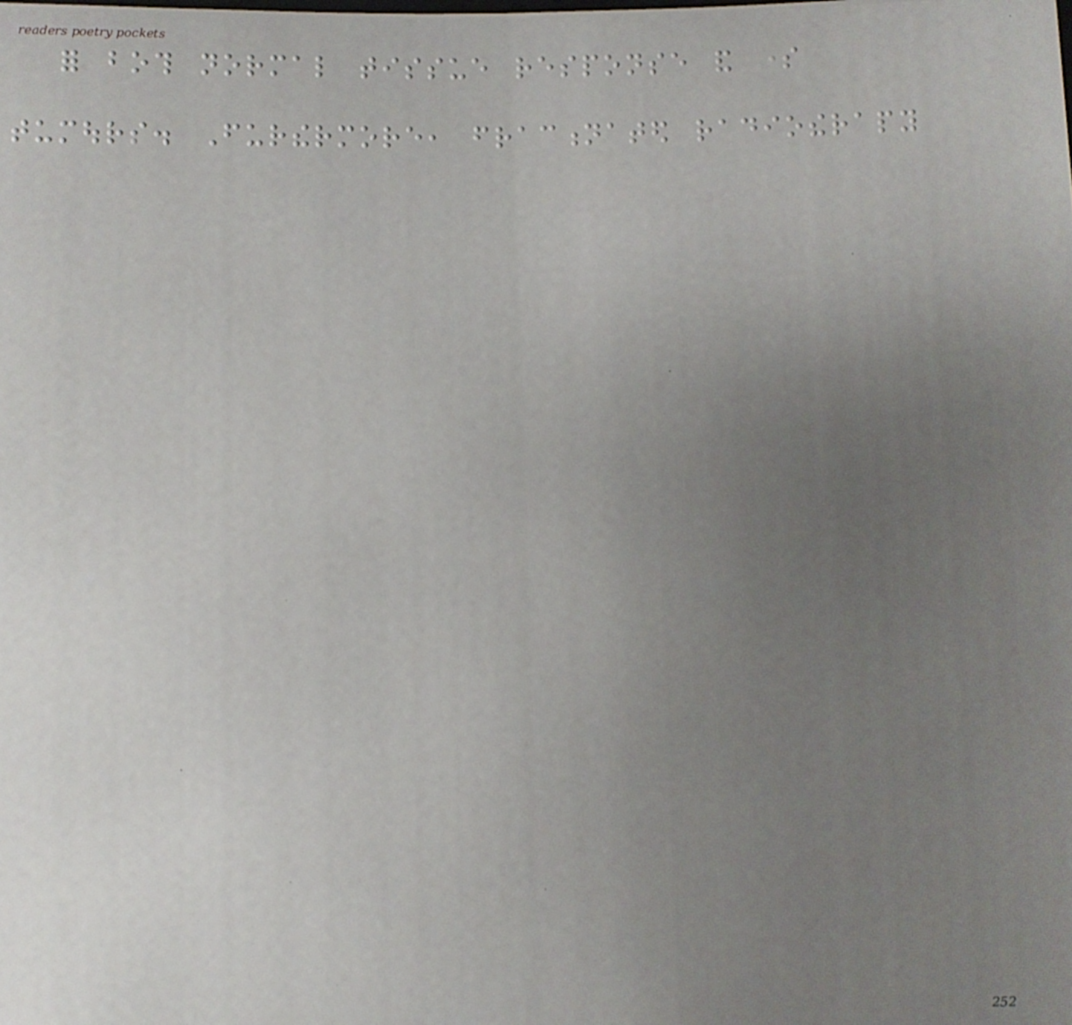for both normal tissue response and some
tumours. Furthermore, fractionated radiotherapy
